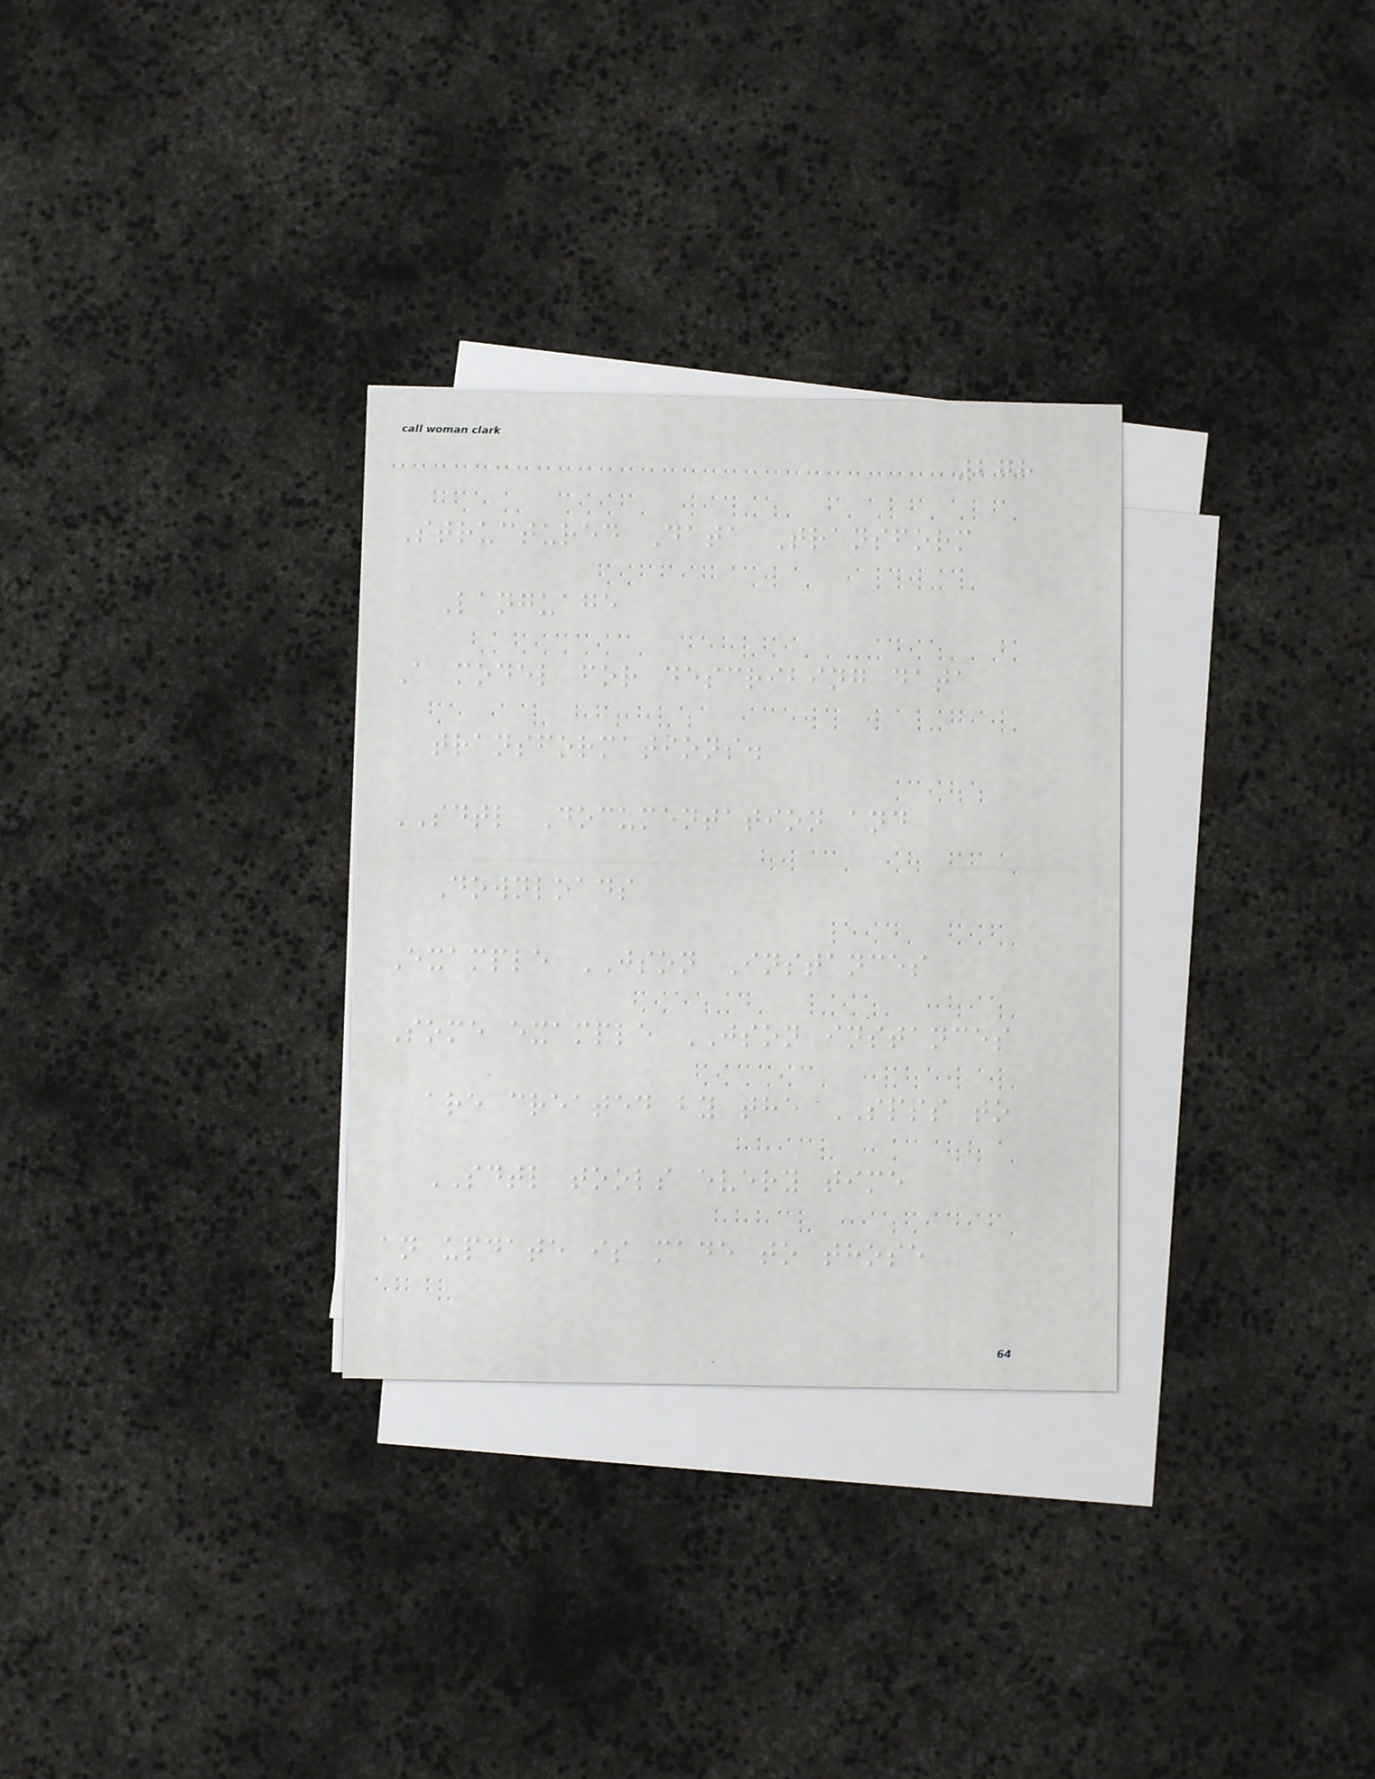278
Structured Data Transform
Language
A model for describing data
transformations.
SDTL Documentation and
Downloads
Example JSON Instances
Some example JSON instances
are created by the SPSS to
SDTL tools every time
an update is made to those
